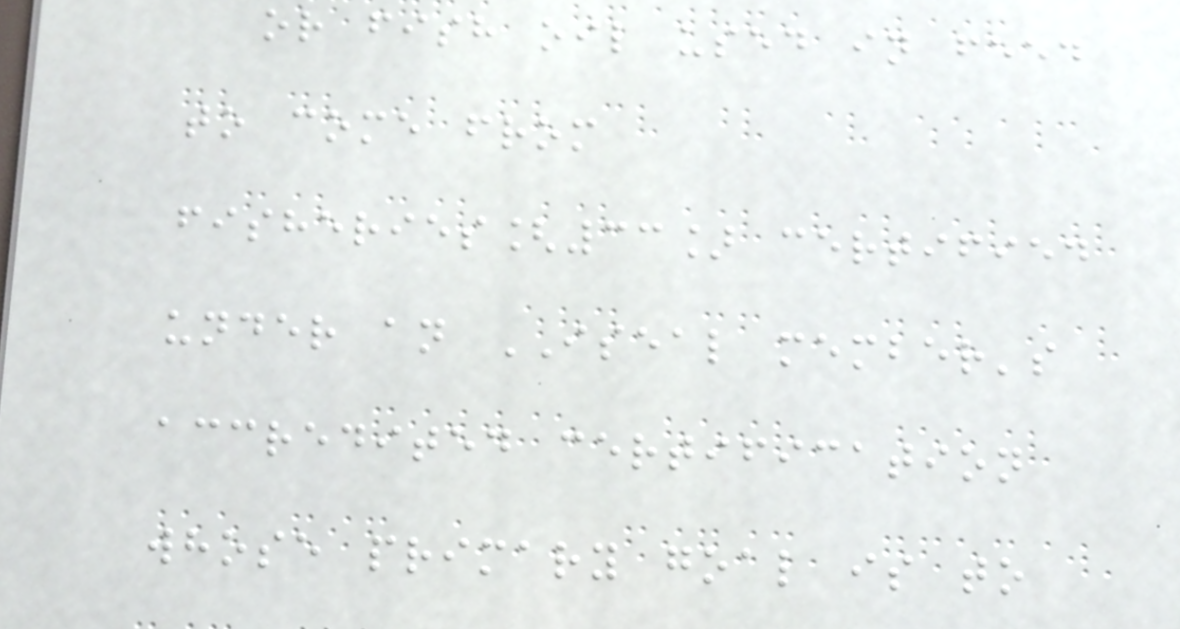or fish oil used in feed
to come from
fisheries[33] certified
under an ISEAL member's
accredited certification
whose primary goal is to
